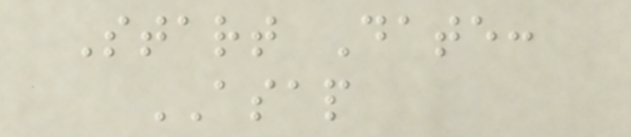Start Date:
ASAP
